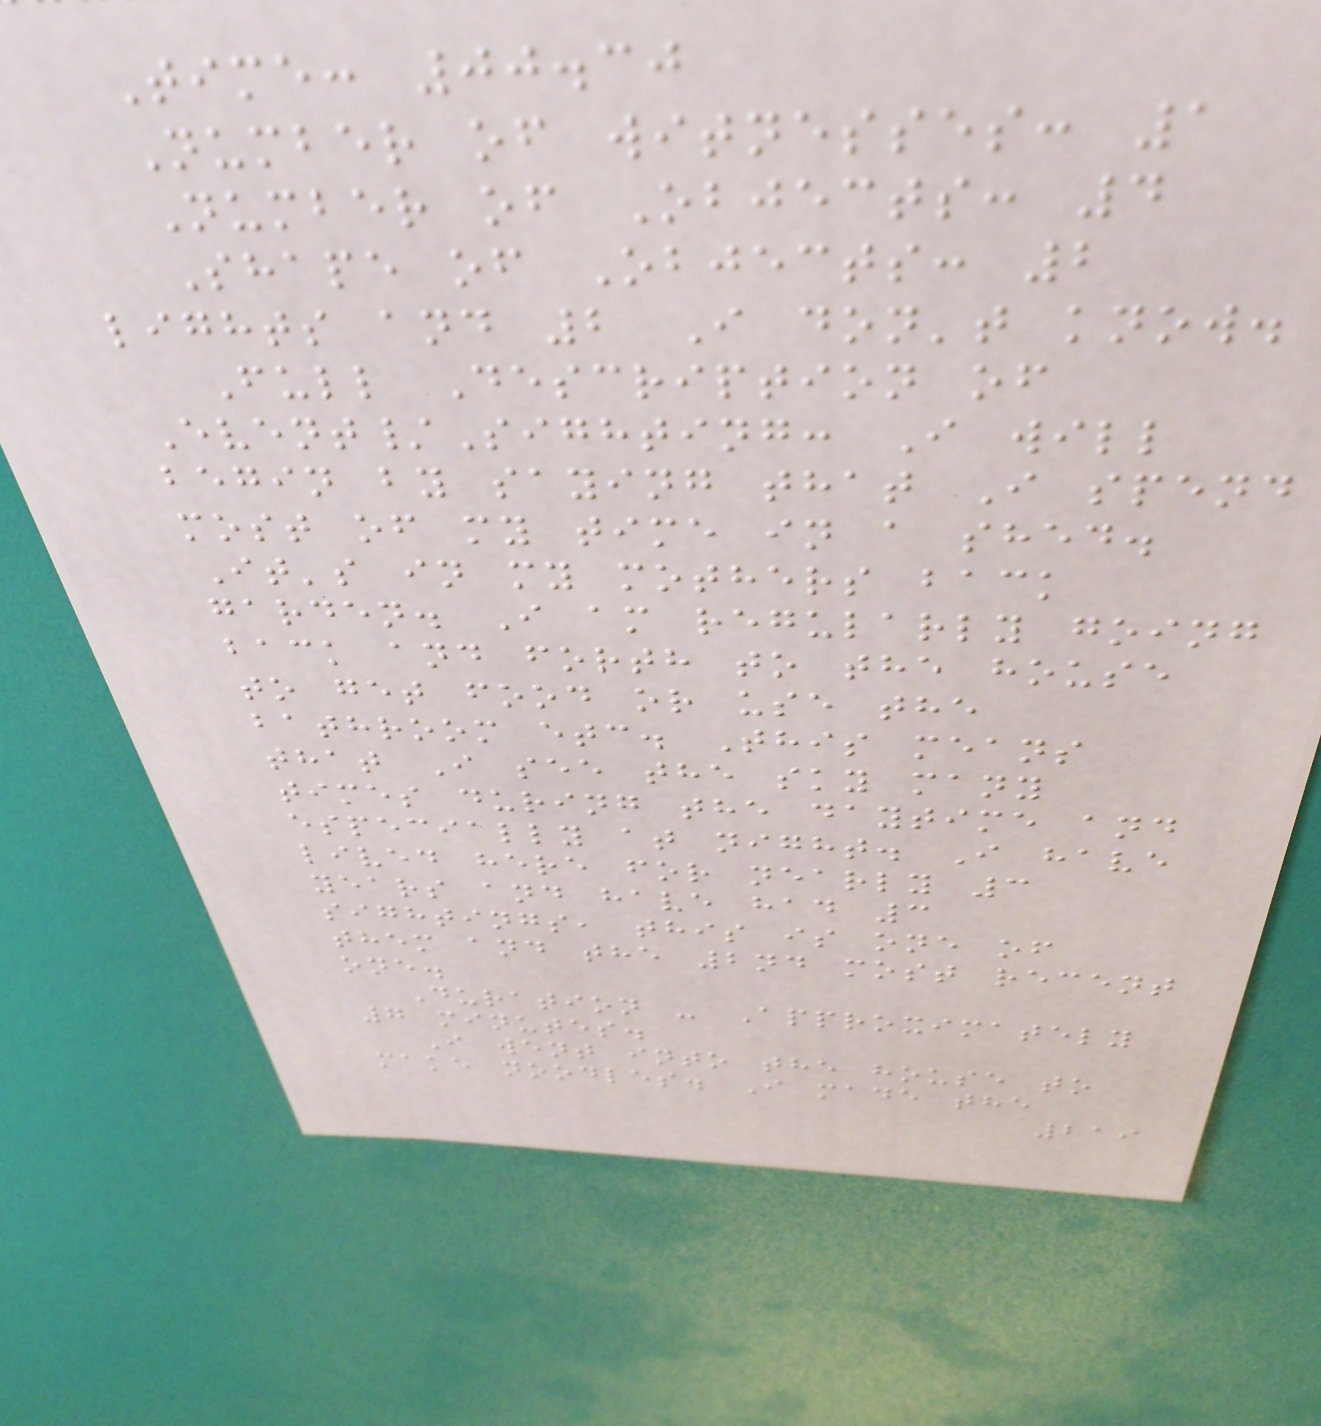Time: 00.30
Number of witnesses: 1
Number of Objects: 4
Shape of Objects: 2
lights and 2 I don't know.
Full Description of
Event/Sighting: I will
begin by saying that I spend
most of my time in a shed.
It's in my mothers back
garden. I am regularly going
back and forth to the house
to get food or use the
bathroom etc. This means
that I see the sky many
times during the daytime and
especially at night. I have
lived here for nearly 3
years and have had 3
sightings, this is one of
them and the 2nd most recent
one.
Duration - Approximately
7 minutes.
I went into the house to
make noodles. I made the
219
